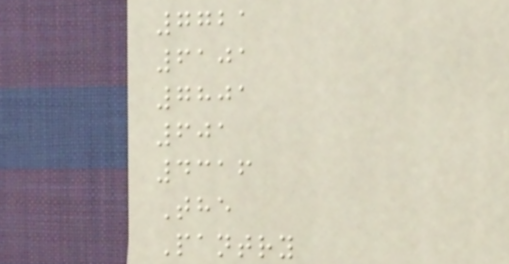7721
6101
7801
601
4316
The
Pantry
